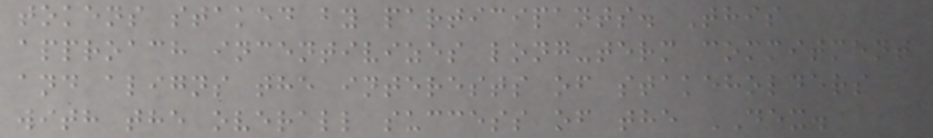tokens staked by participants. This
approach incentivizes long-term commitment
and aligns the interests of stakeholders
with the overall success of the DEX.
